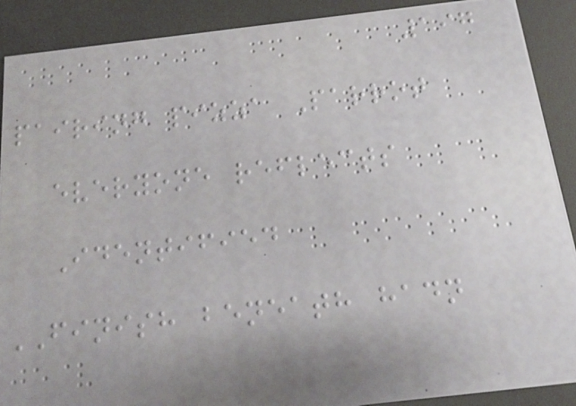197
pairing pizza Parrot
everyone reflects
Identified
FINISH beneath hadn
